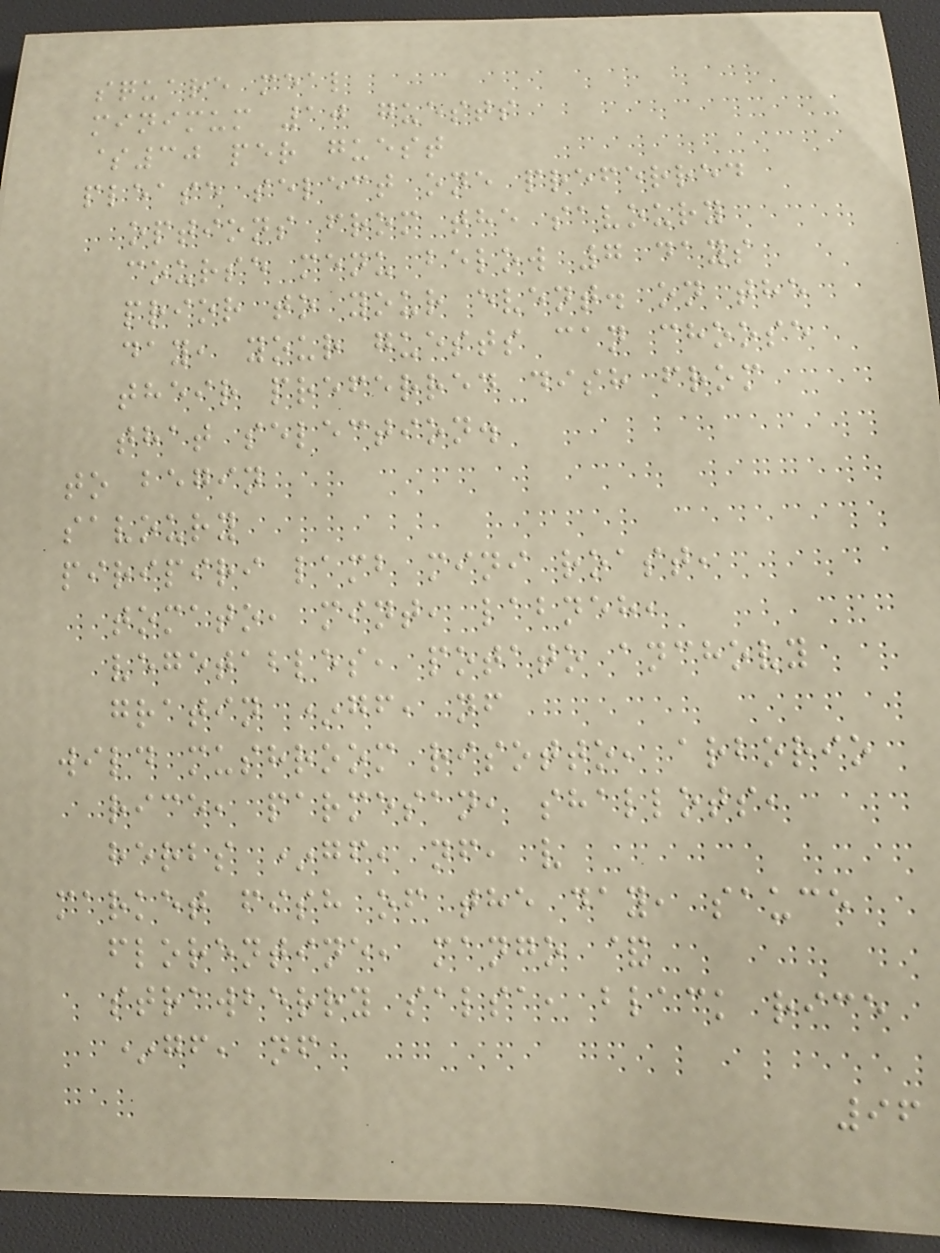square meal
minimum 10 guests
$30 per guest
please select one preferred
options from the savoury
course menu below 7 days
prior to your event. on the
day, your guests can choose
their preferred dish from
that selection.
to begin
savoury
piripiri lamb mini roast,
tomato, mint, labneh,
vegetables, potato anchovy
gratin *gf, nf
wild mushroom risotto, arborio
rice, parmesan, shallots,
herbs *gf, nf, v
market fish of the day, sauce
florentine, mango &
strawberry salsa, black rice
*gf, nf
96
